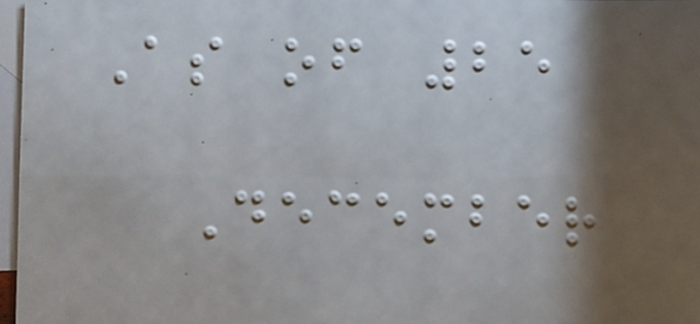As of 25
December
